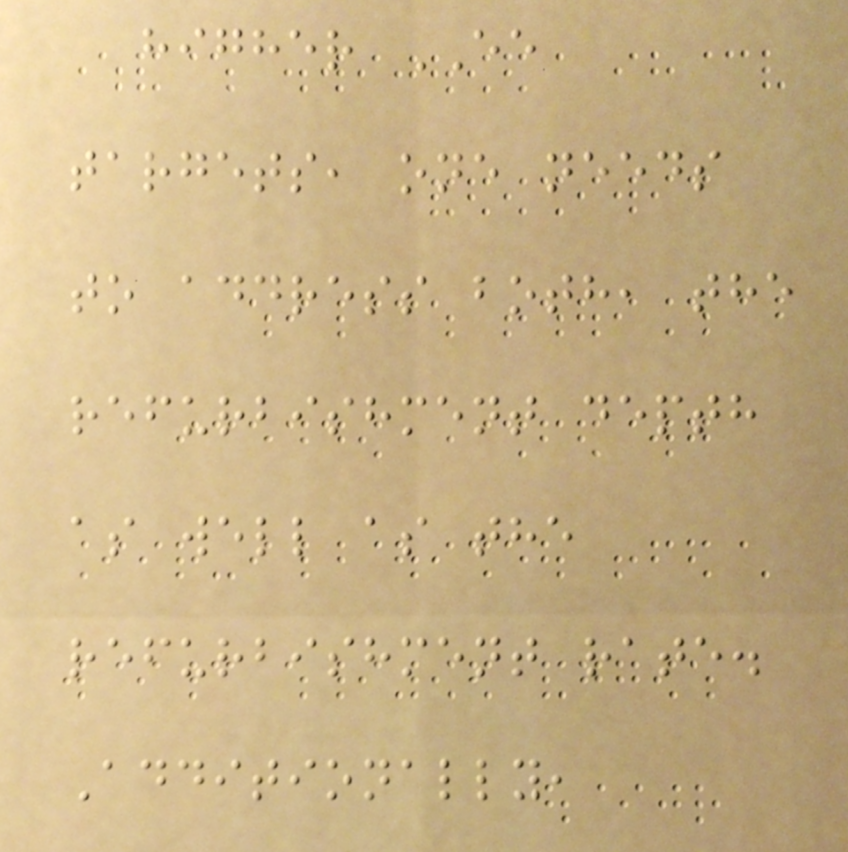higher EE
targets, one needs
to address both, the
refurbishment depth
as well as the
refurbishment rate.
Additionally,
